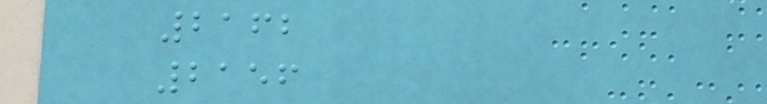2162
2156
